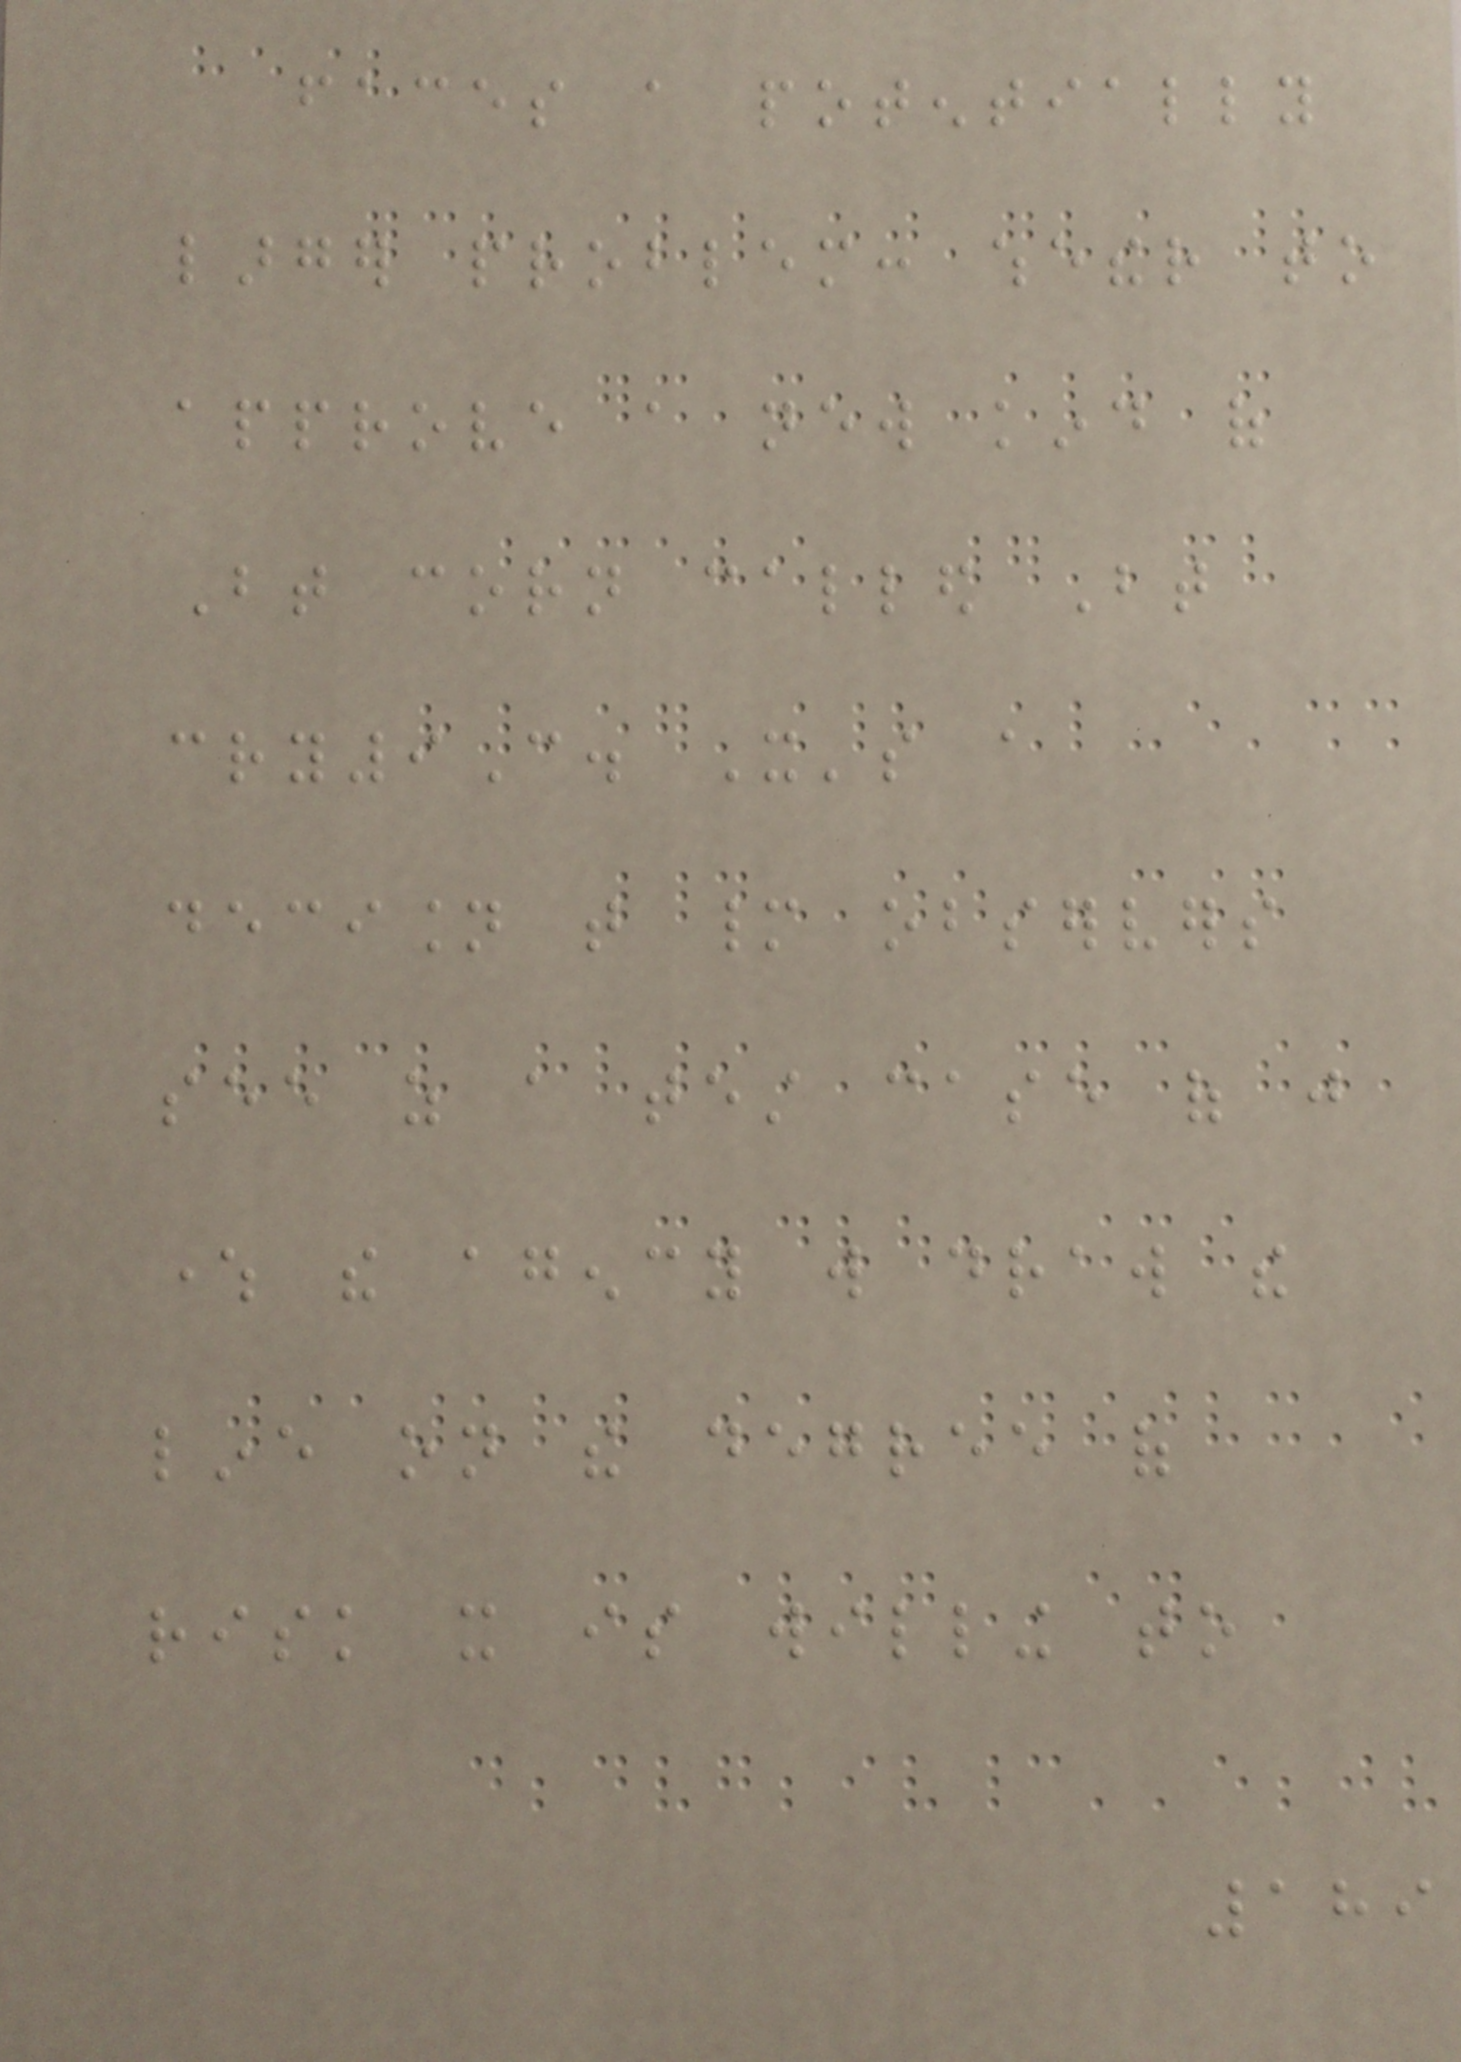faces a potentially
larger problem: whether to
approve a new kind of
Bt corn called Bt
cry9C. It's a
decision that many observers
see as a test case of just
where the agency will draw the
line on the degree of
risk it is willing to
189
